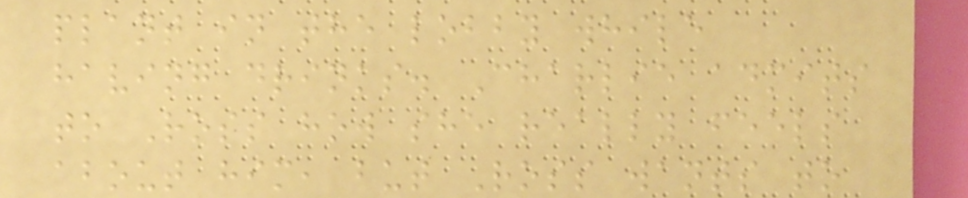plant in the lobby while
having drinks. Charlie admits
to Ross how she really feels
about him, but Ross wants to
